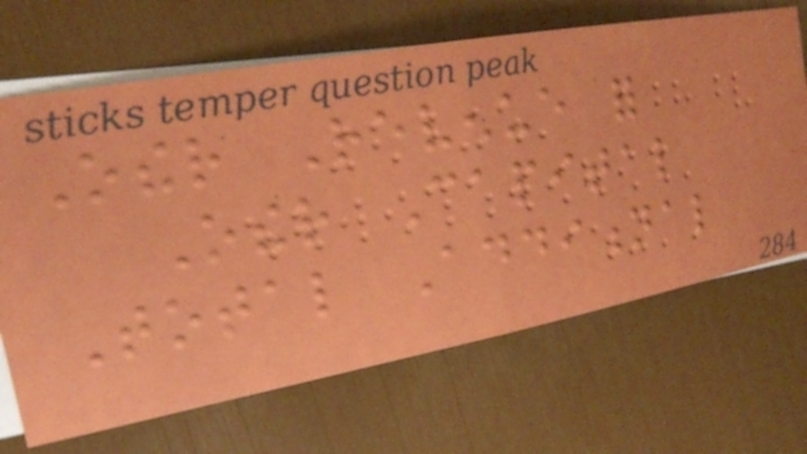Other Revenue for
Other Capital
Total Additional
